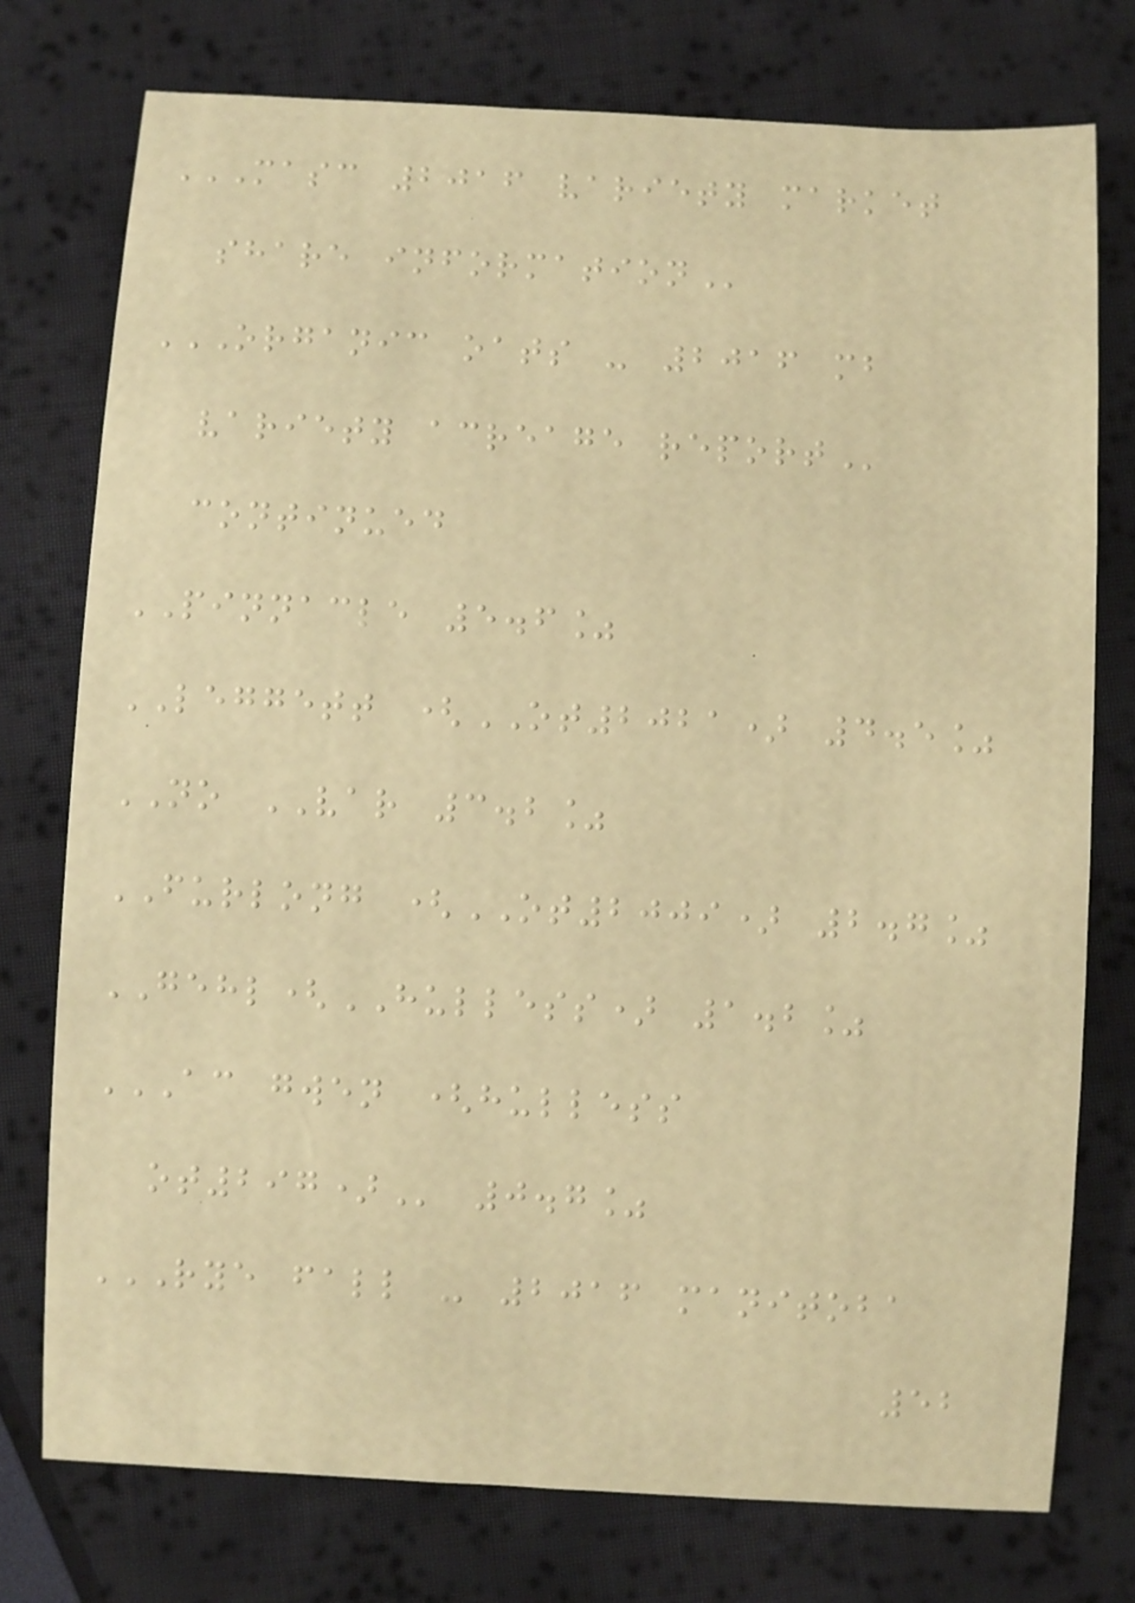MASC 2016 VARIETY MARKET
SHARE INFORMATION
ORGANIC OATS - 2016 MB
VARIETY ACREAGE REPORT
continued
PINNACLE 5.6%
LEGGETT (OT2021) 4.5%
NO VAR 3.2%
FURLONG (OT2009) 2.7%
GEHL(HULLESS) 1.2%
AC GWEN (HULLESS
OT297) 0.7%
RYE FALL - 2016 MANITOBA
52
